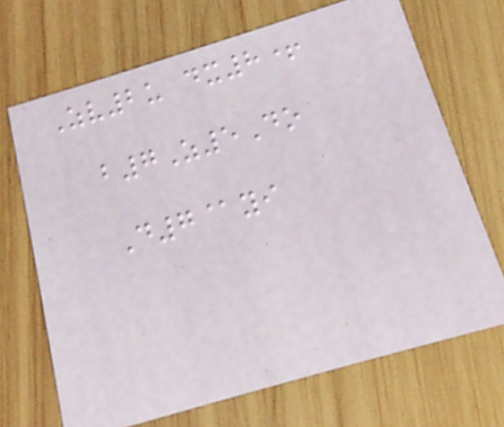Zv2u dx8+
b7Z5Do
D7@yi
